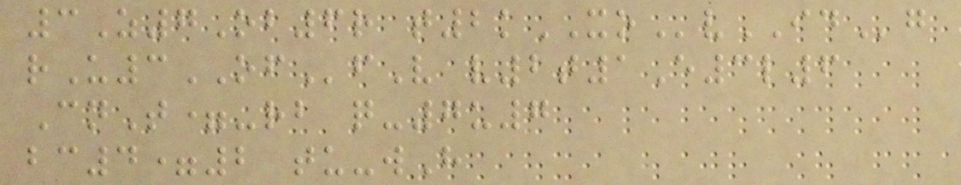3Z7Ob6r t2kXOvIDg
rU3OFfV v2t1E3l6
CnT=-rb q-7u7
bc4=2 tu-wH
